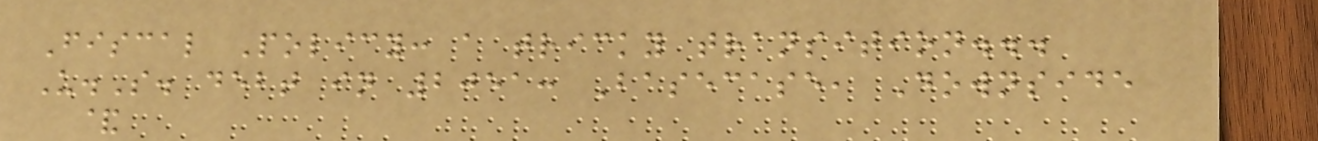Fiscal Policy: a tricky transition...
U.S. debt in 2051: Basecase, Downside
&
